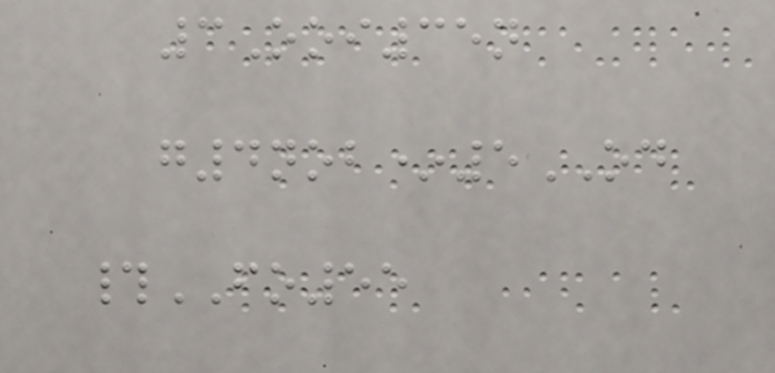3Ooi35n
g4nob*5OD
#FO55
